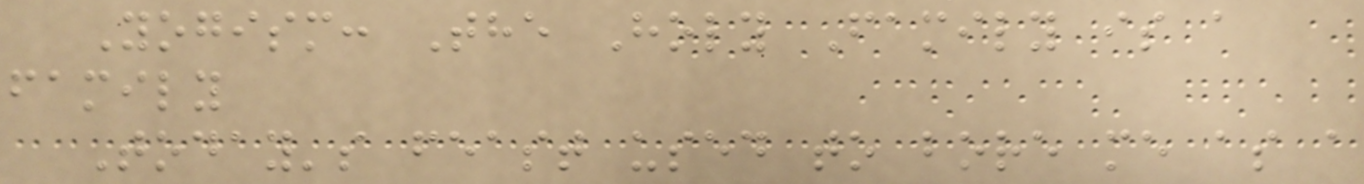Yogism: The Holy Family is a
family
Today's feast used to bore me as a
